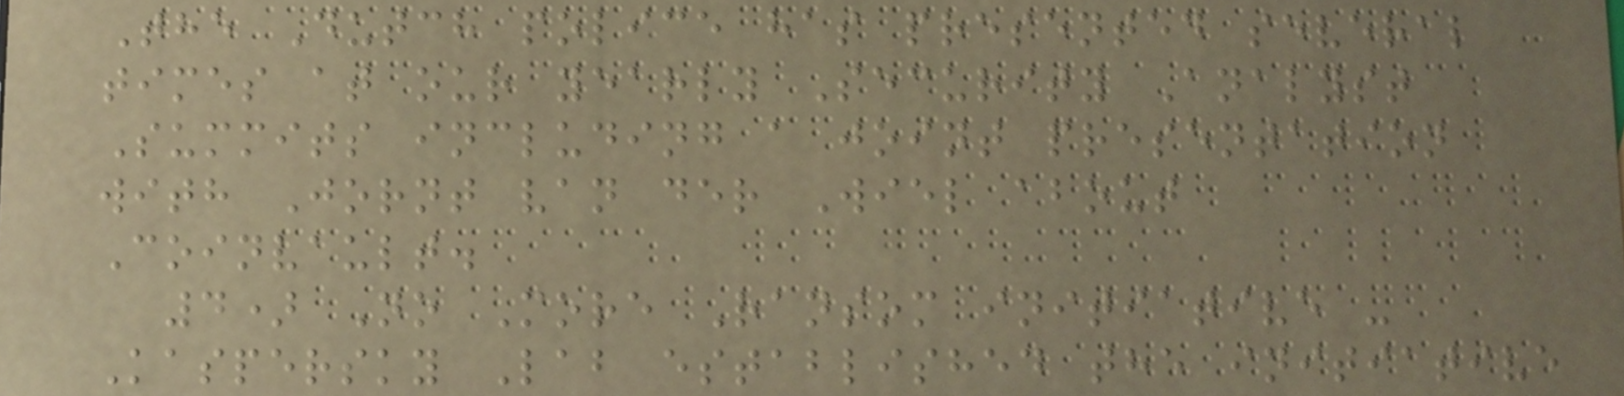The Dutch police has presented several
times at our yearly Security Analyst
Summits including a joint presentation
with Jornt van der Wiel about
Coinvault.
4) No More Ransom initiative -
Kaspersky Lab established the initiative
